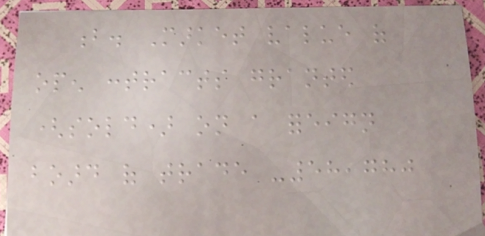b. Market value of
open contracts granted
(sold) on a foreign
board of trade -58,780
